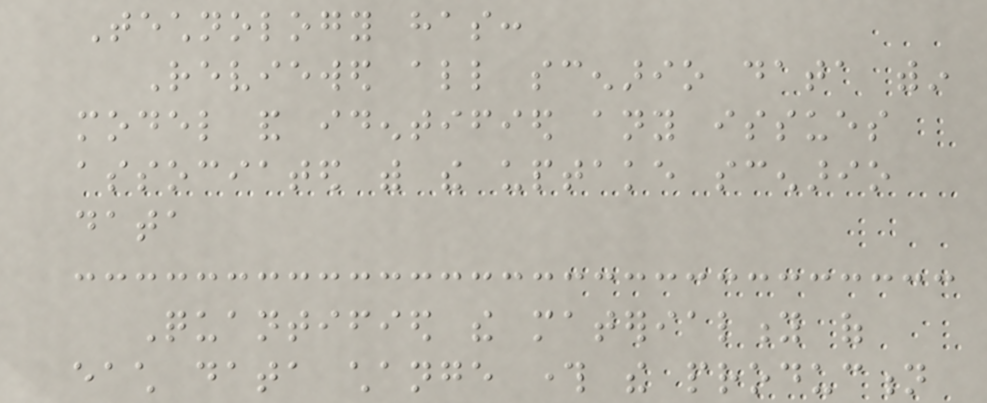Technology has:
Reviewed all scenario data within
model and identified any issues
associated with the uptake scenario
data
Quantified the materiality of
each data change through the production
